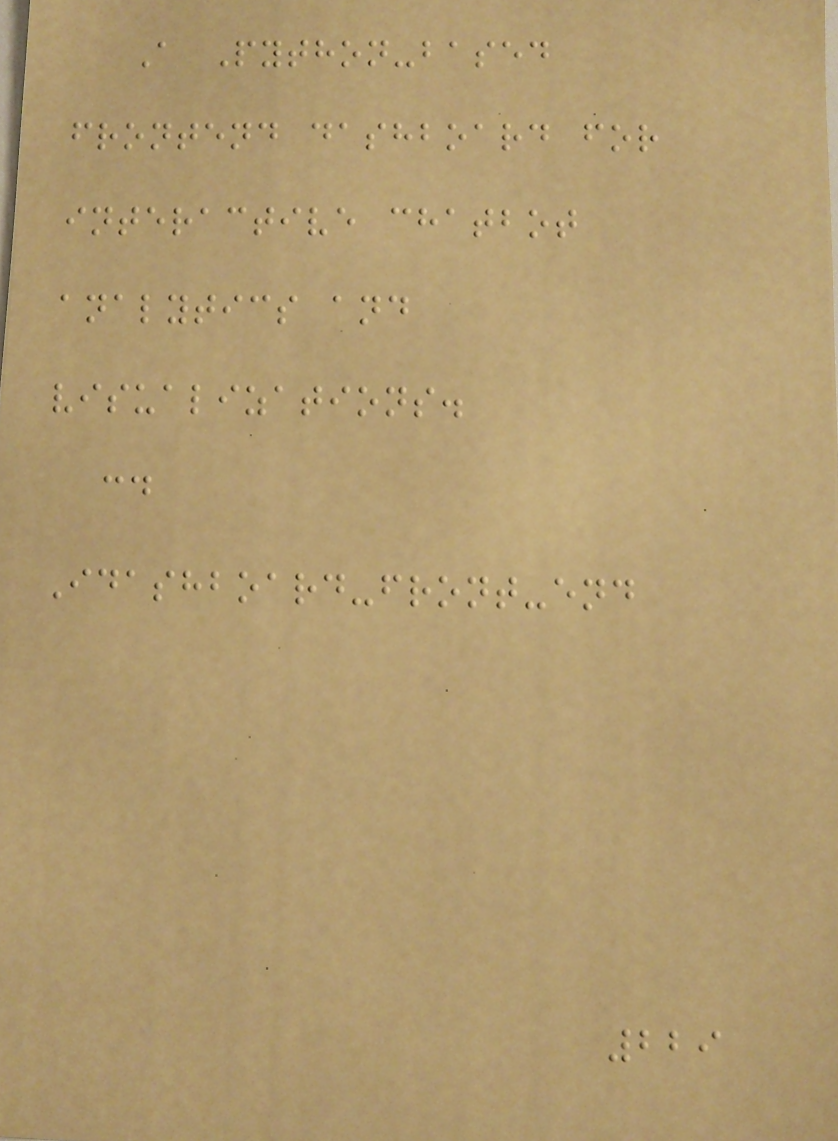A Python-based
frontend dashboard for
interactive chatbot
analytics and
visualizations.
cd
Idashboard-front-end
229
